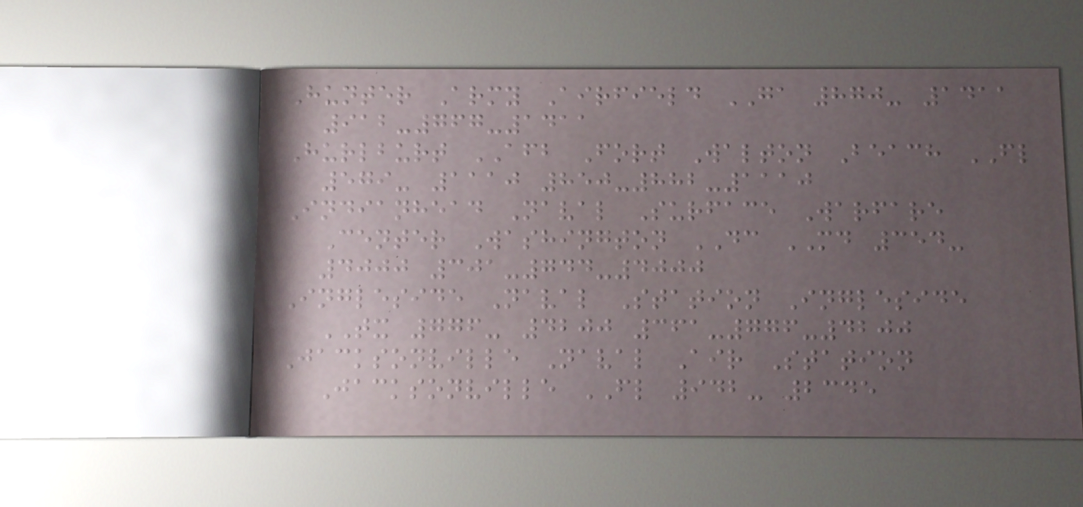Hunter Army Airfield GA 870- 1411
912-767-1411
Hurlburt AFB Fort Walton Beach FL
579- 1110 850-882-1110
Indianhead Naval Surface Warfare
Center Washington DC MD 354-
4000 301-744-4000
Ingleside Naval Station Ingleside
TX 776- 4200 361-776-4200
Jacksonville Naval Air Station
Jacksonville FL 942- 2345
